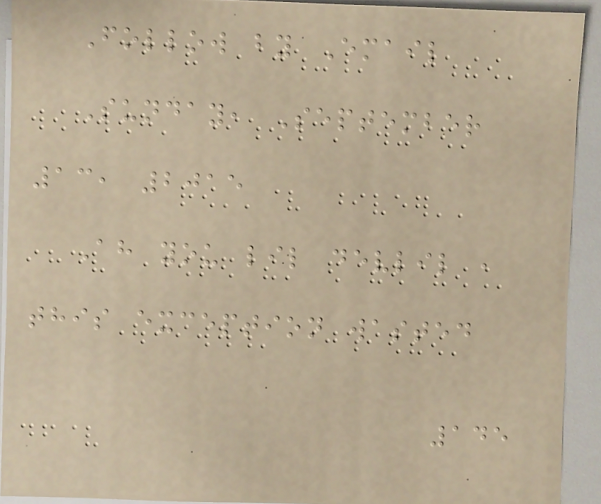Follow by Email
Sunday, September
13, 2015
Ah you lil devlil ,
this exception wasted
145
